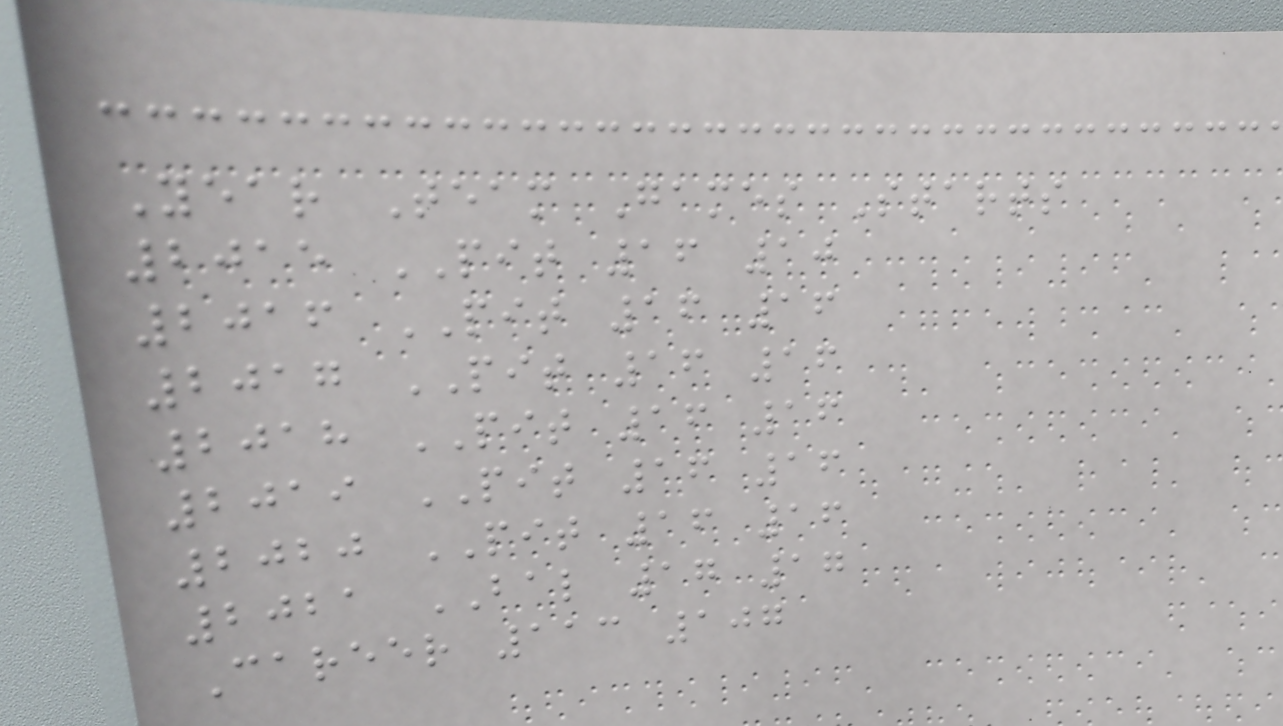Year Team Games Starts
2015 PIT 16 10
2016 PIT 16 16
2017 PIT 16 16
2018 PIT 16 16
2019 PIT 16 16
2020 PIT 16 16
2021 BAL 17 17
Career 113 107
